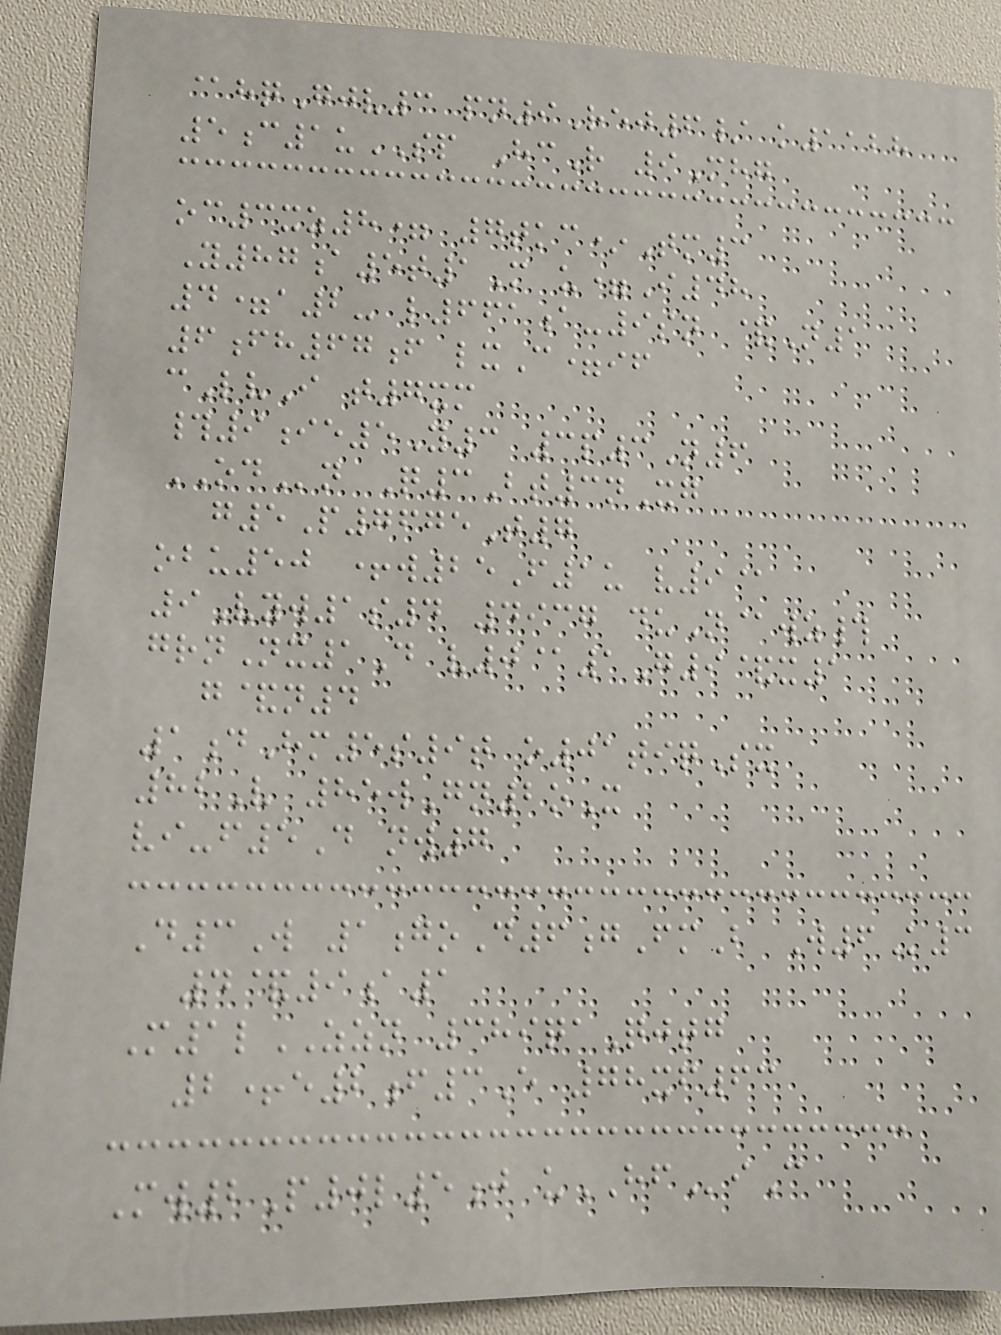@hqGjv3 pn9Rej6/ k1128
5c1uSP HcR 9Mhg
oc3xz8= 7tkc*Tm3
Y87a5t1M u=I48
4=a2- l661a-9sn &N1
6fh67f lxC=if
cLvI t7xm
#9ie5Y3 3p3N6
ODn Q3Bt3nXg
g5P7675T7
obu50 +w25F1u v9@
9Vyw1s4 4937 duN@wz#
grnNx1D v0@1G9&x1
g&n4
1dHm5s9t o01tiqSx
82V 85wGn2oX
vi-f5D nw7
D3W 1goD6gFmB W6K3
4&9a1
M1lZZN 389qaQjtg
2+e2f3E 78xf63
Mw2P0l5j uHFiC
